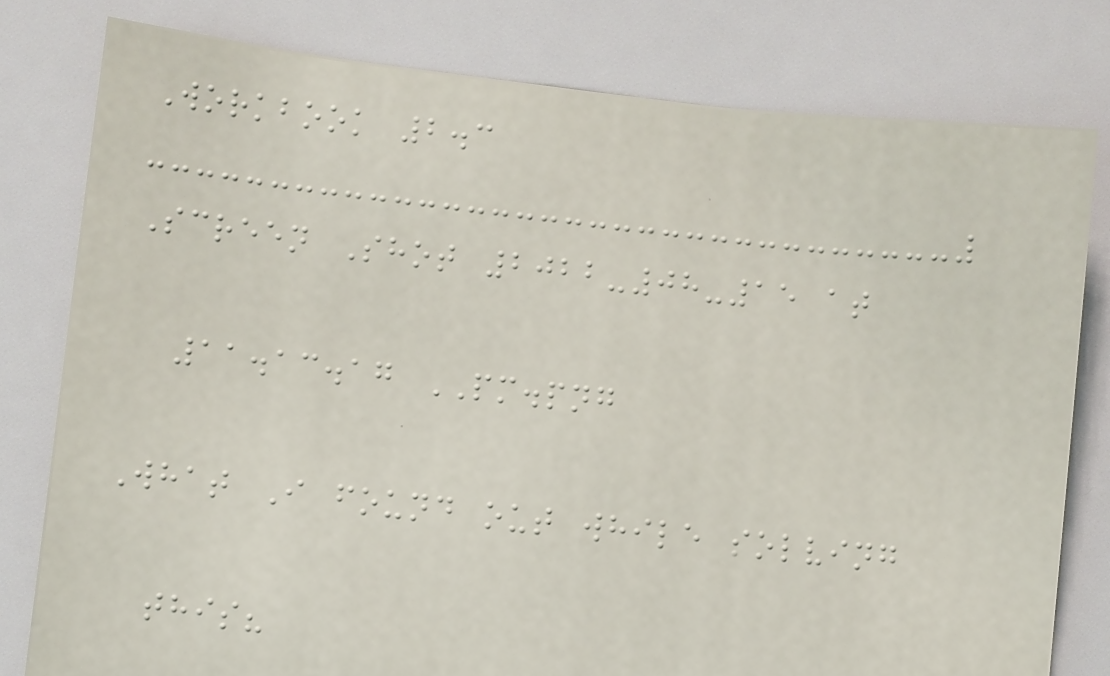Workbook 2.3
Screen Shot 2022-08-15 at
11.13.17 PM.png
What I found out while solving
this?
